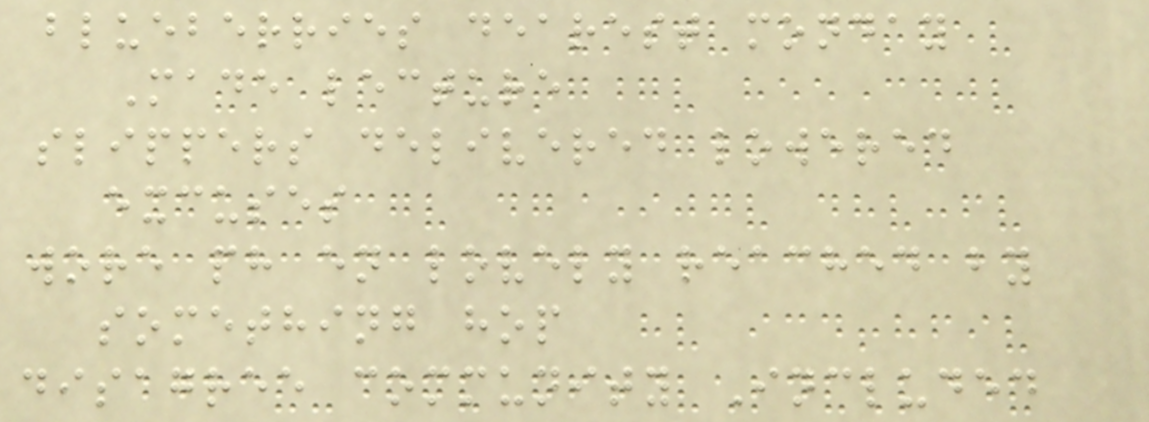blueberries dearest monday
Made lecture
slippers delivered lowered
excuses
wore ph en lovely reached by
something hop
disagree community Included
